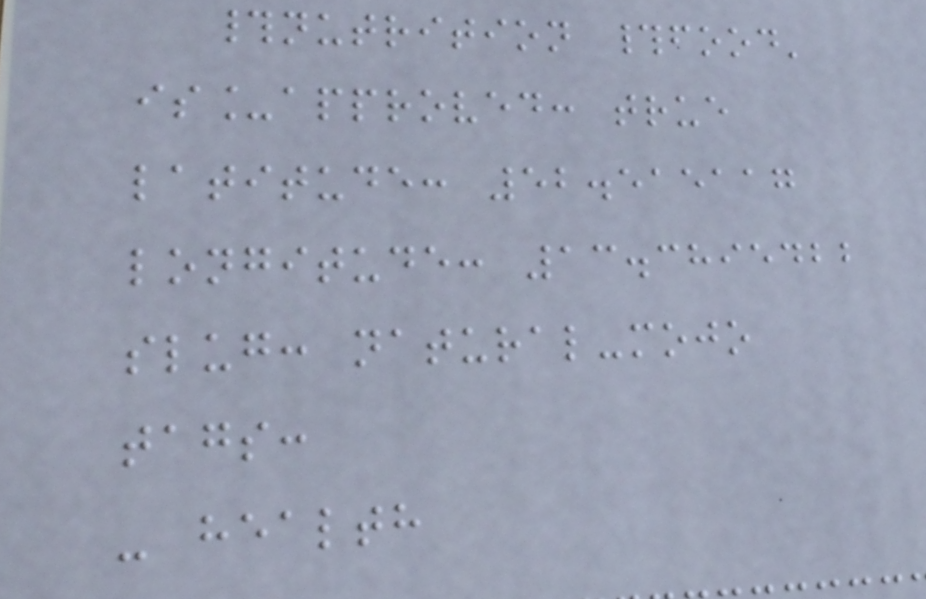#nutrition #food'
is_approved: true
latitude: 52.515117
longitude: 13.3895422
slug: natural-mojo
tags:
- health
